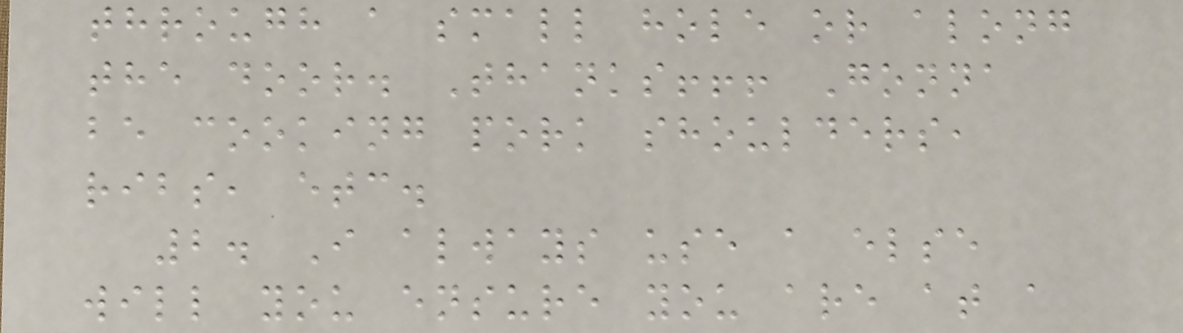through a small hole or along
the door. Thanks!!! Gonna
be cooking pork shoulders,
ribs, etc.
2. I always use a else
will you ensure you are at a
